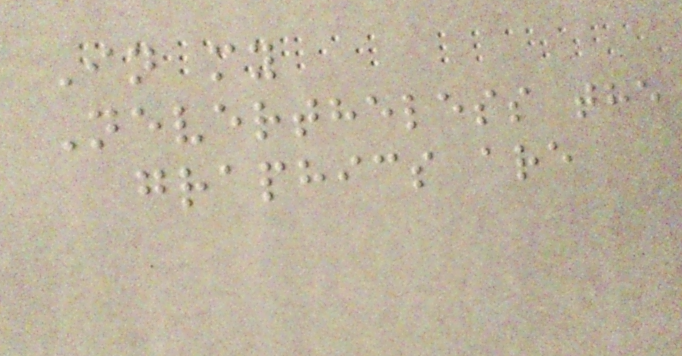In my
Nevertheless the
graphics are
